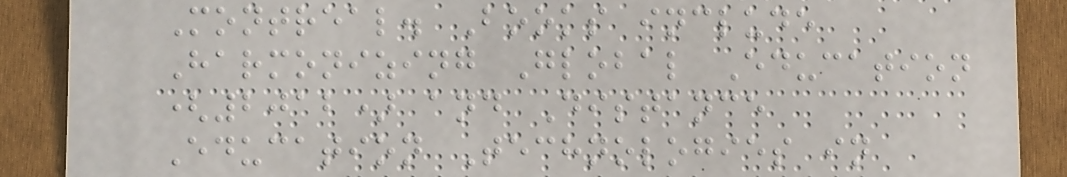Montreal. Books include
Harmonizing Global Education
(2012) and Distance
Education Technologies in
